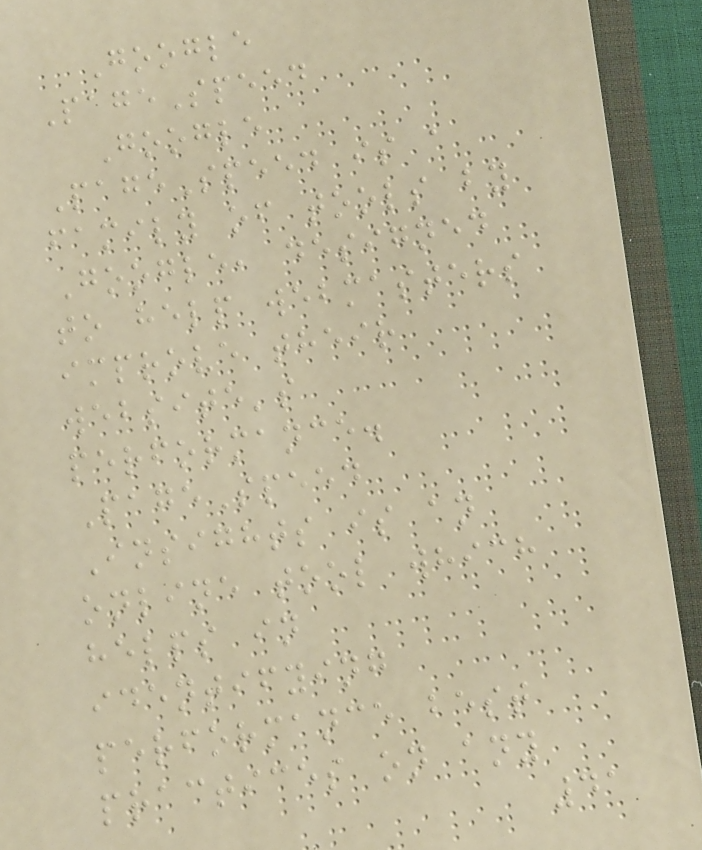Google
PageSpeed
Google
PageSpeed is a
family of tools by
Google, designed
to help webmasters
improve their
website's
performance.
PageSpeed
Insights is an
online tool which
helps in
identifying
performance best
practices on any
41
